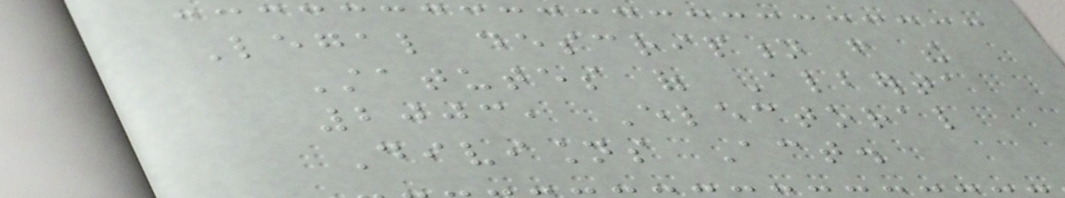Legal description from the
Statutes of Alberta
2003, Electoral
Divisions Act.
